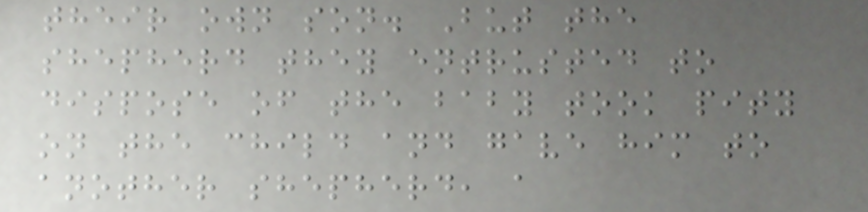their own son. But the
shepherd they entrusted to
dispose of the baby took pity
on the child and gave him to
another shepherd, a
